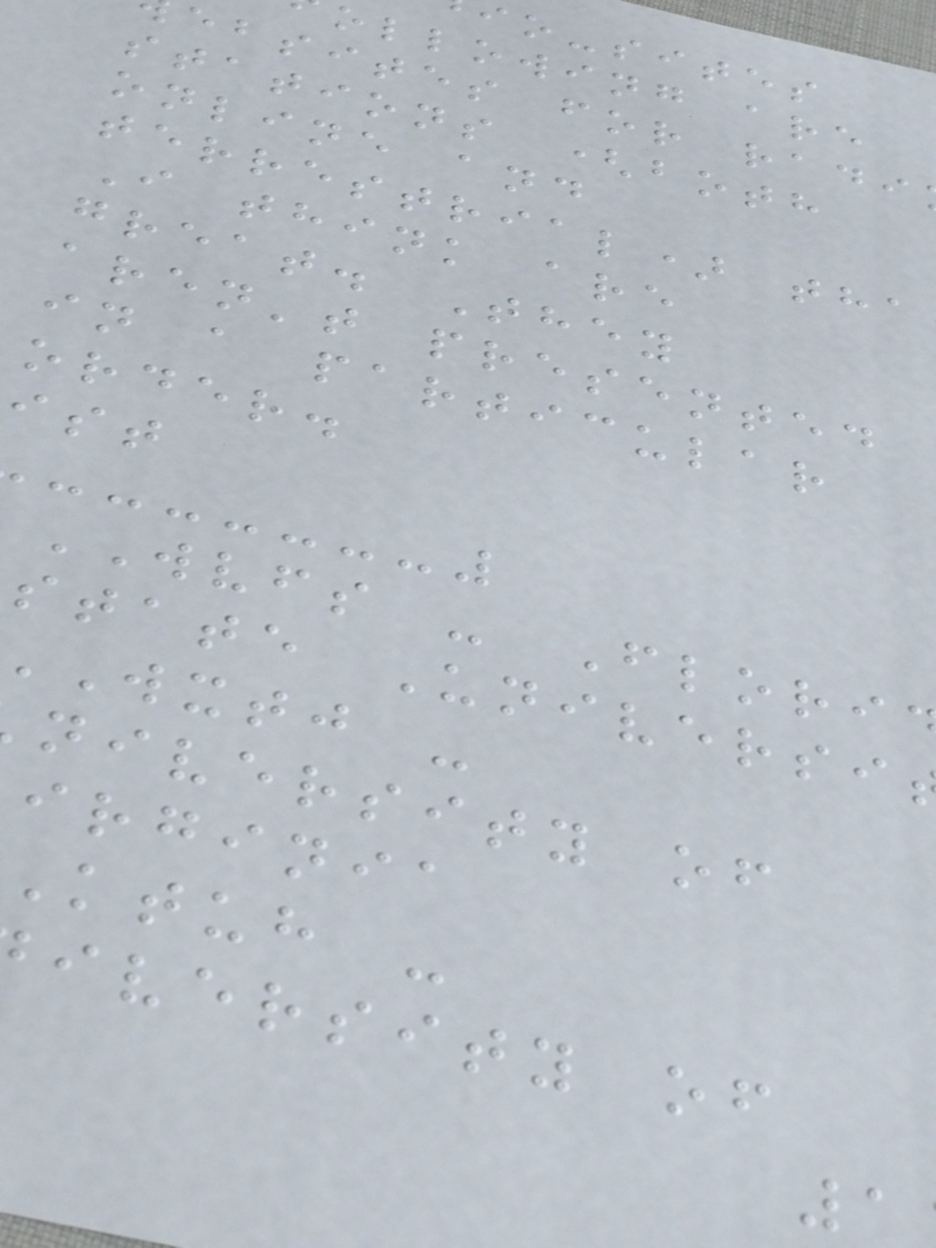io-sites
ollowing are
ebsites for radi
stations (both
online and
terrestrial) tha
I think are
great. They
aren't presented
in a particular
order.
WVFS - Flori
state Universi
wxtj -
niversity of
irginia
ktuh -
iversity of
